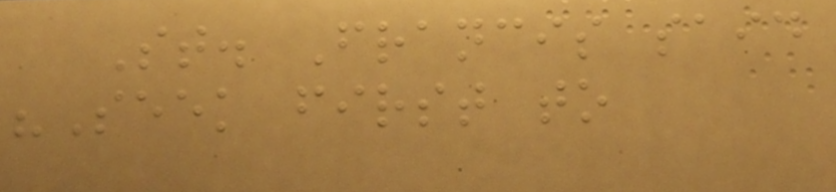St. Francis said
"Seek first to
